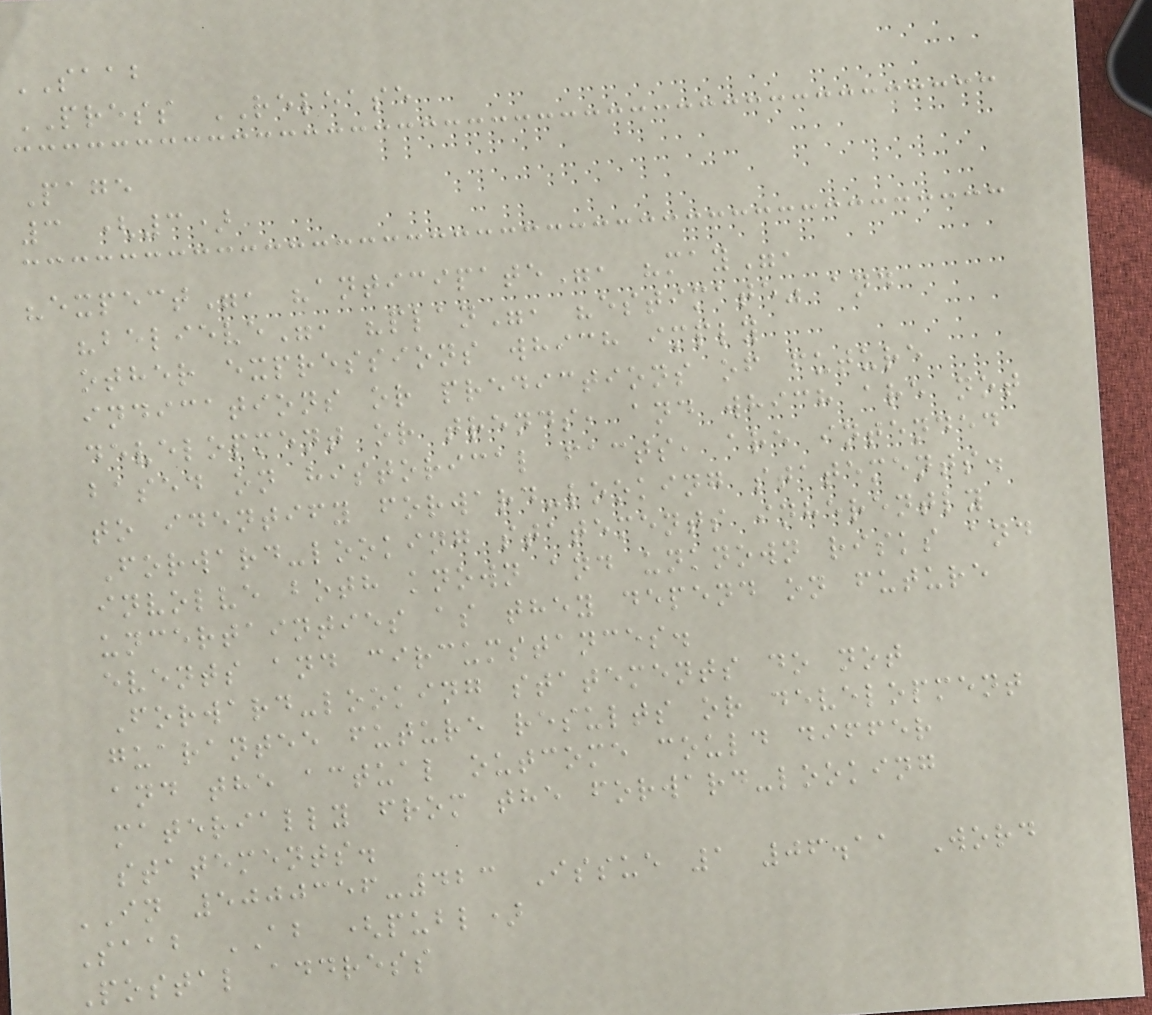SAAB
PRESS RELEASE
Page
3 (3)
"expect", "anticipate", "may",
"believe", "plan", "estimate" and
other expressions which imply
indications or predictions of future
development or trends, and which are not
based on historical facts, are intended
to identify forward-looking statements.
Forward-looking statements inherently
involve both known and unknown risks and
uncertainties as they depend on future
events and circumstances.
Forward-looking statements do not
guarantee future results or development
and the actual outcome could differ
materially from the forward-looking
statements.
IN 5000356-423 Issue 1 06.11 Word
Saab AB (publ)
Postal address
